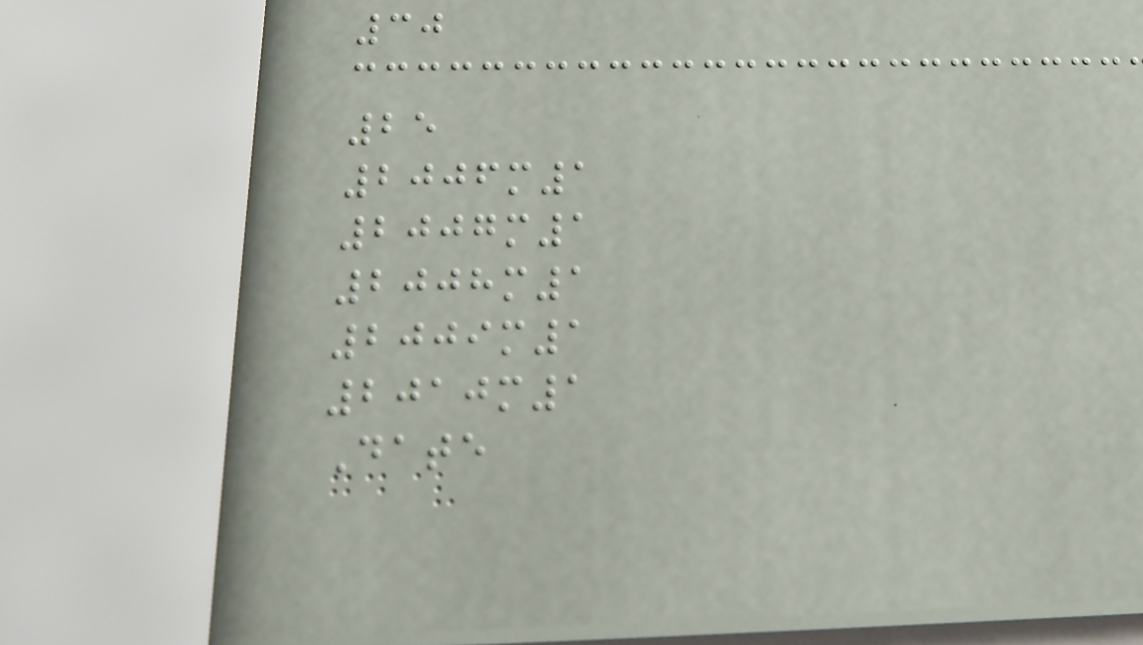30
25
2006m1
2007m1
2008m1
2009m1
2010m1
Date
